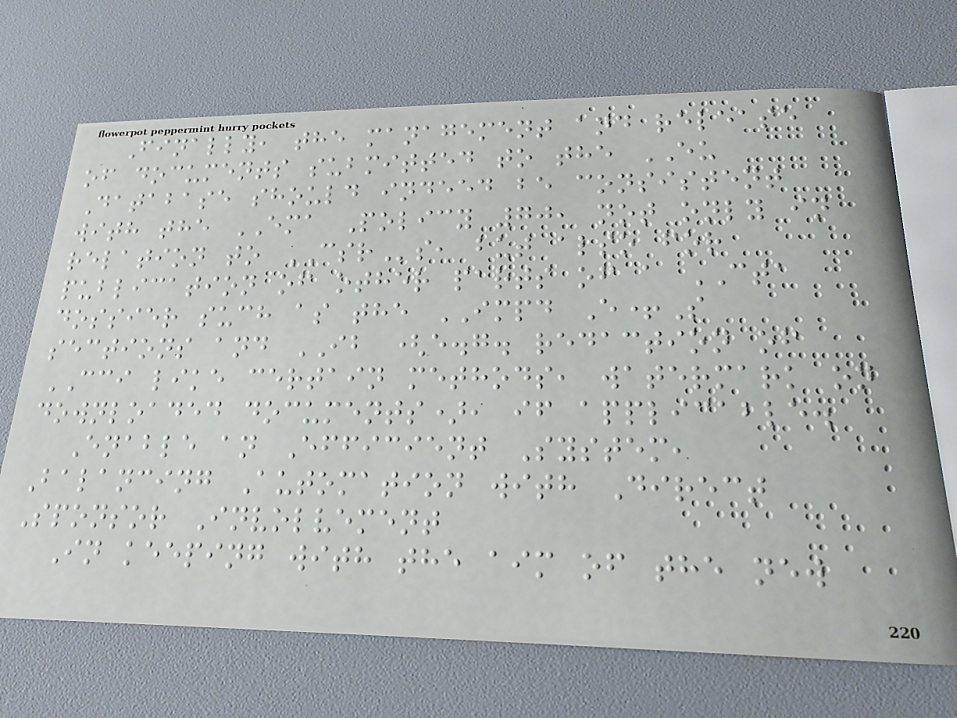Finally, the management and release
of documents submitted to the EU
Database should indeed be consistent
with the EMA Policy 70, not only in
relation to CSRs, but also for
publication of other parts of a CTA
dossier such as the IMPD E+S
sections and IB (e.g. redaction of
CCI like certain methods, watermark on
downloaded documents), if applicable.
Enable an Efficient System,
Balancing Automation with Direct
Sponsor Involvement
In keeping with the aim of the new
